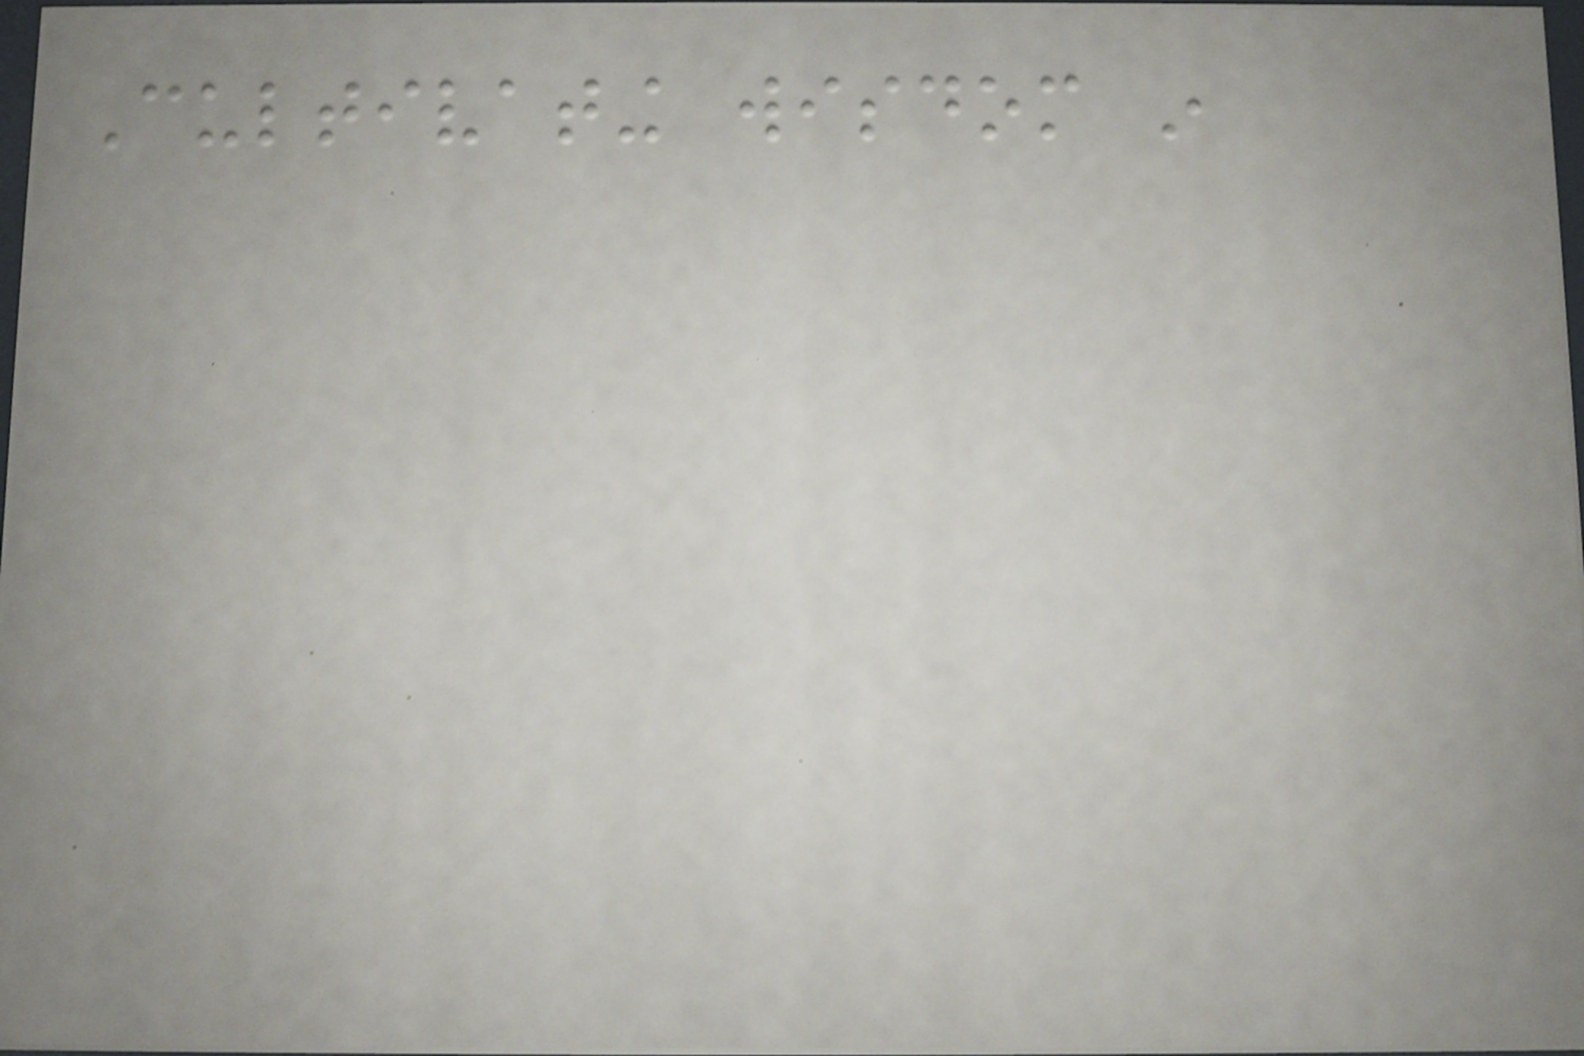Cultivating wisdom in
